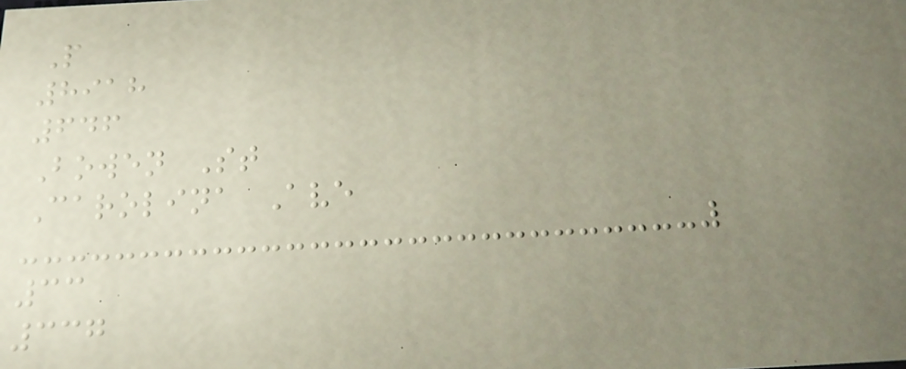P
8918
646
Bowen St
Carolina Ave
33
337
